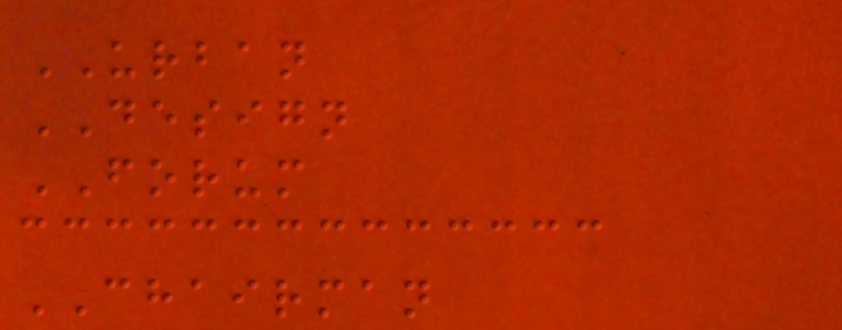URBAN
DESIGN
FORUM
CHAIRMAN
